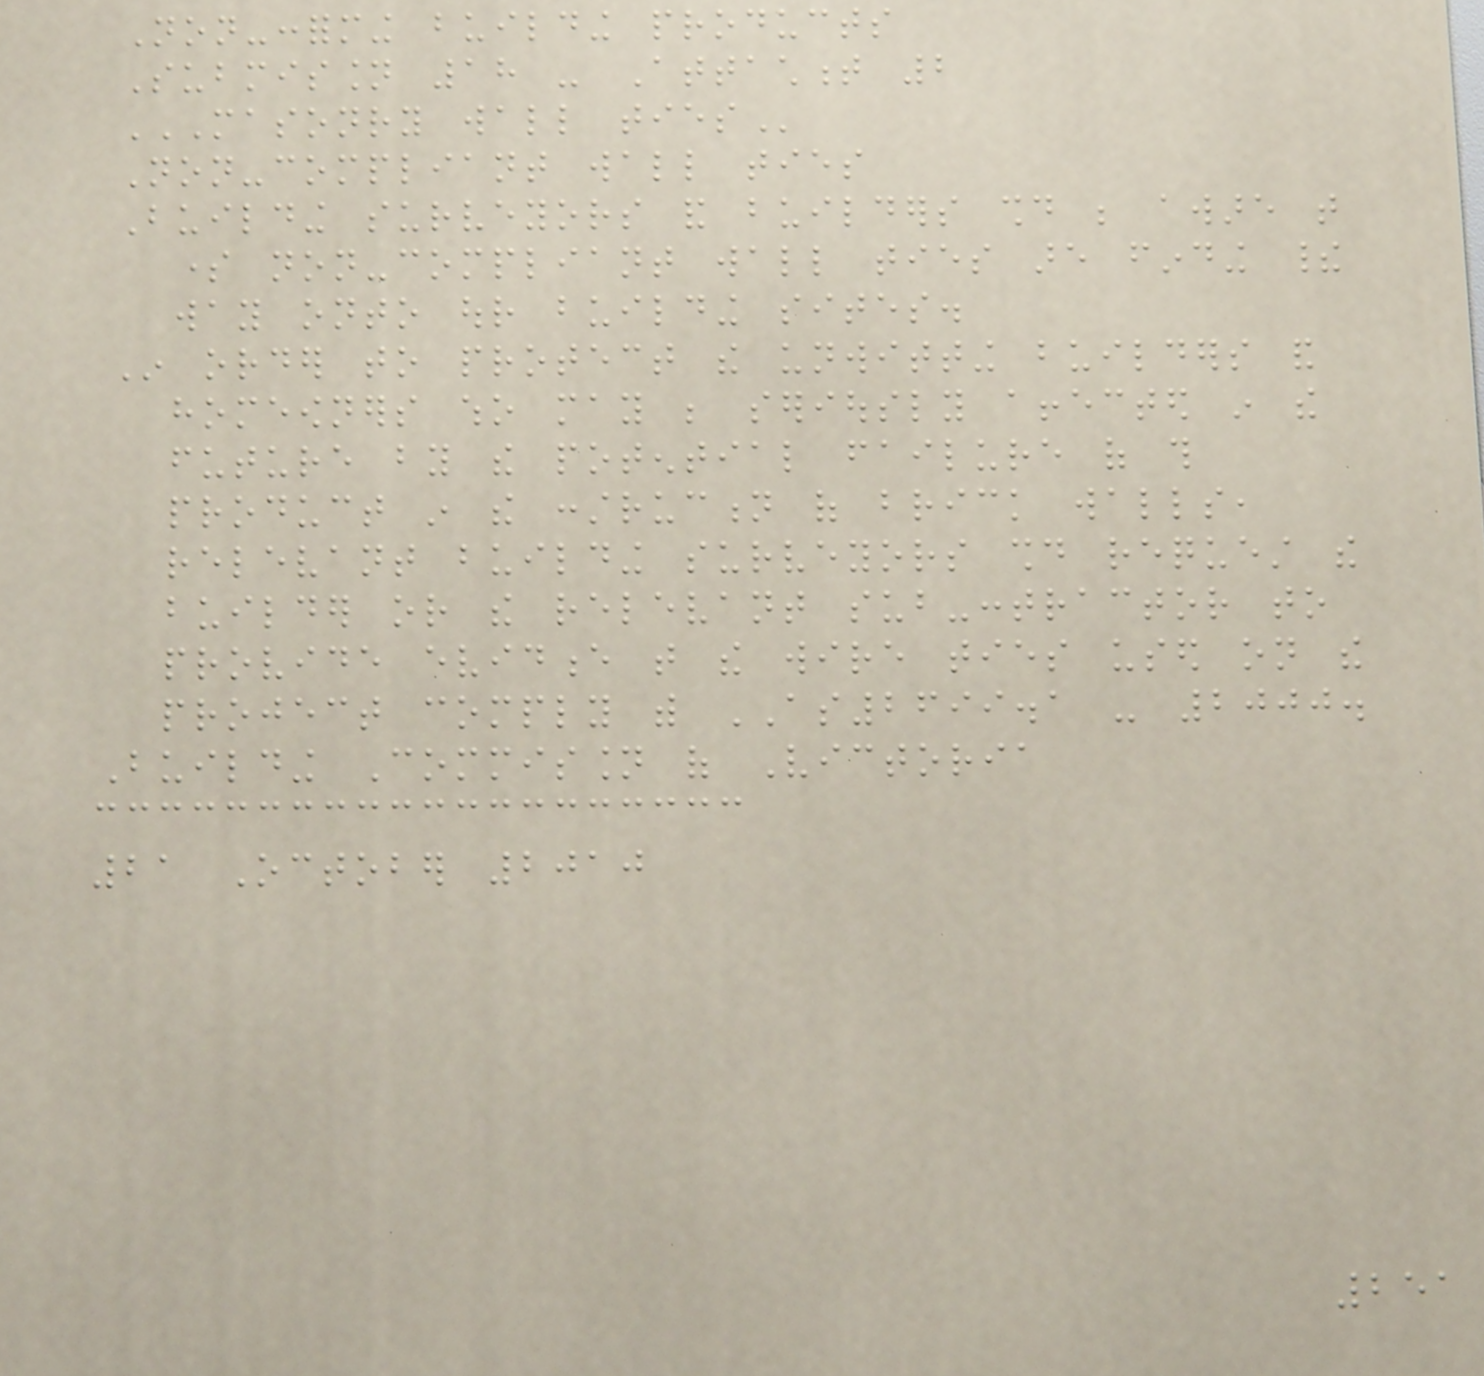Non-conforming building products
Submission 18 - Attachment 2
MASONRY WALL TIES
Non-compliant wall ties
Building surveyors and builders should be aware that
some non-compliant wall ties are finding their
way onto our building sites.
In order to protect the unwitting builders and
homeowners who may be seriously affected in the
future by the potential failure of this
product in the construction of brick walls,
relevant building surveyors should request the
builder or the relevant sub-contractor to
provide evidence that the wire ties used on the
project comply with AS2699.1 - 2000.
Building Commission of Victoria
21 October 2010
251
